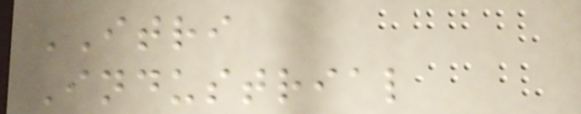ITRI
Industrial
